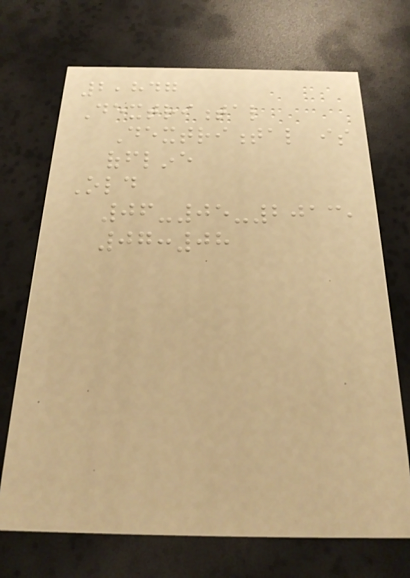2,847
Dextrimental
Dextrimental is
offline
Old
06-05-2013,
07:08
